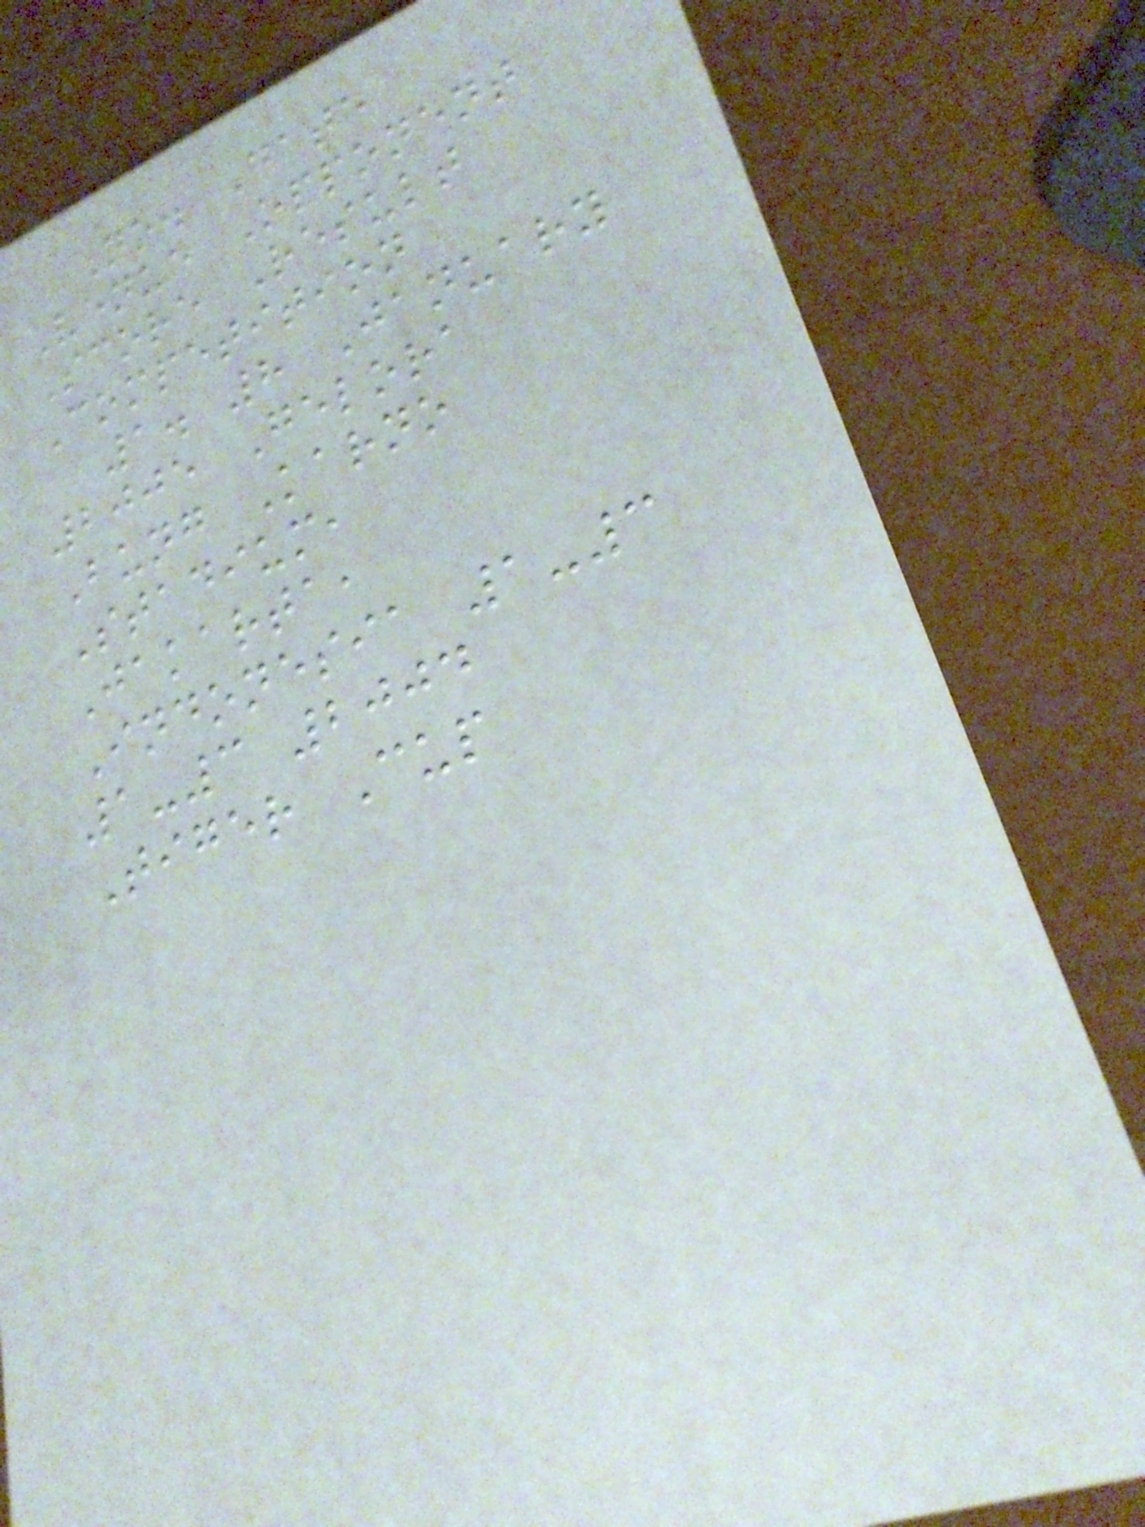No. Date
Venue Opponent
Score Result
Competition
1. 8 January
2005 Gelora
Bung Karno
Stadium,
Jakarta,
Indonesia 1-3
1-3 2004
Tiger Cup
